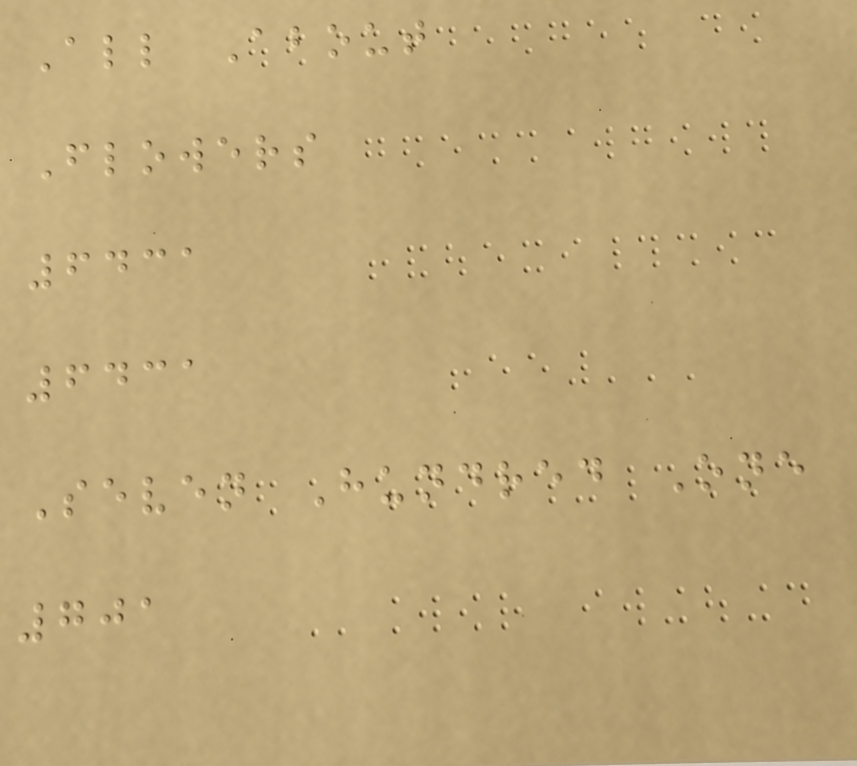All About
Flowers
6431
6431
Seven Hundred One
701
